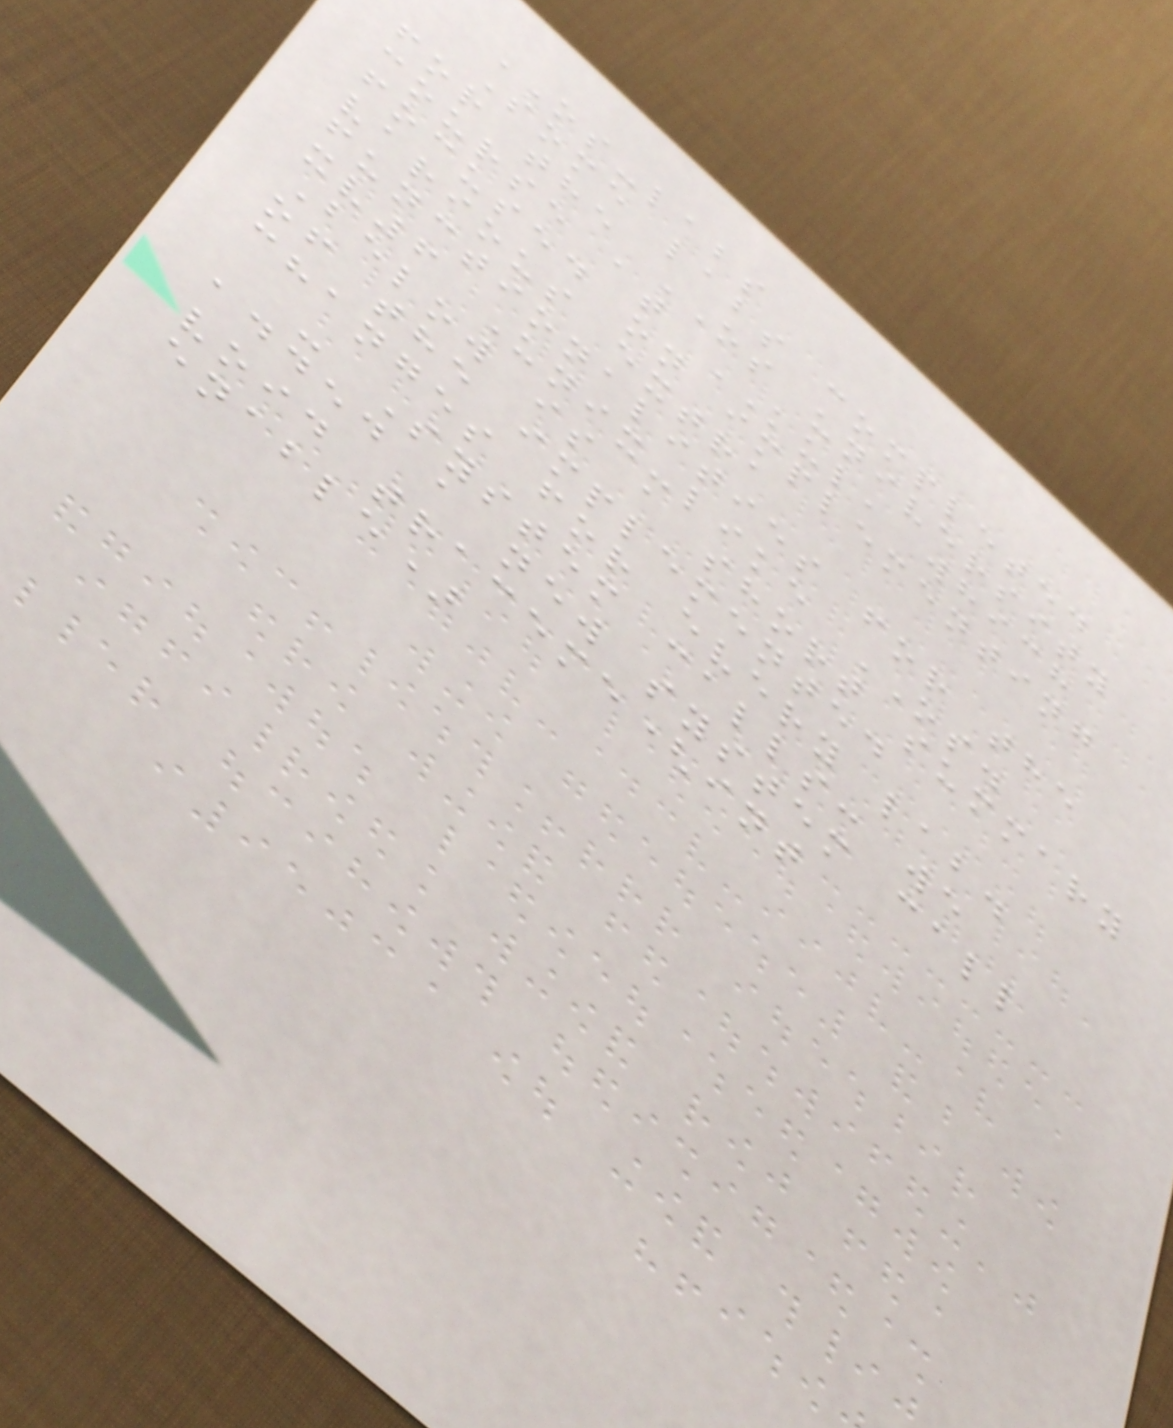OS-labs
Some labs completed
for the OS university
course at KUL, which
focused on implementing
various extra
functionalities for the
xv6 Unix-like OS.
Below is a short summary
of the implemented
changes for every lab.
- System calls: we
added a new system call
void traceme(int
enable)
